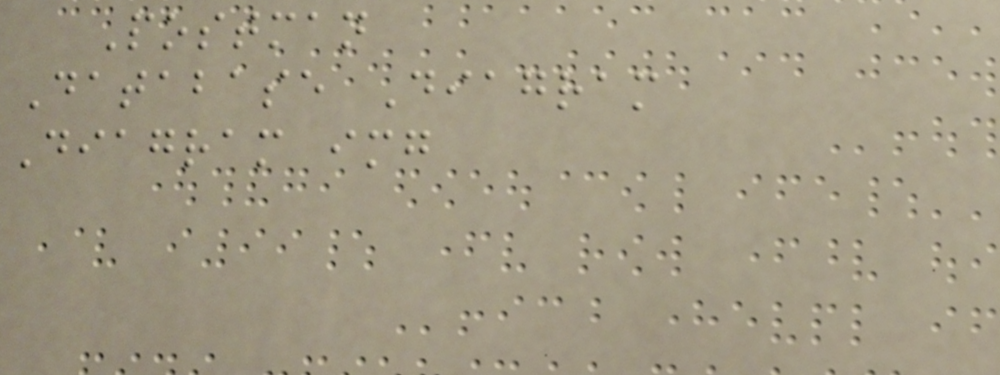Postman
Database Diagram
Diagram img
